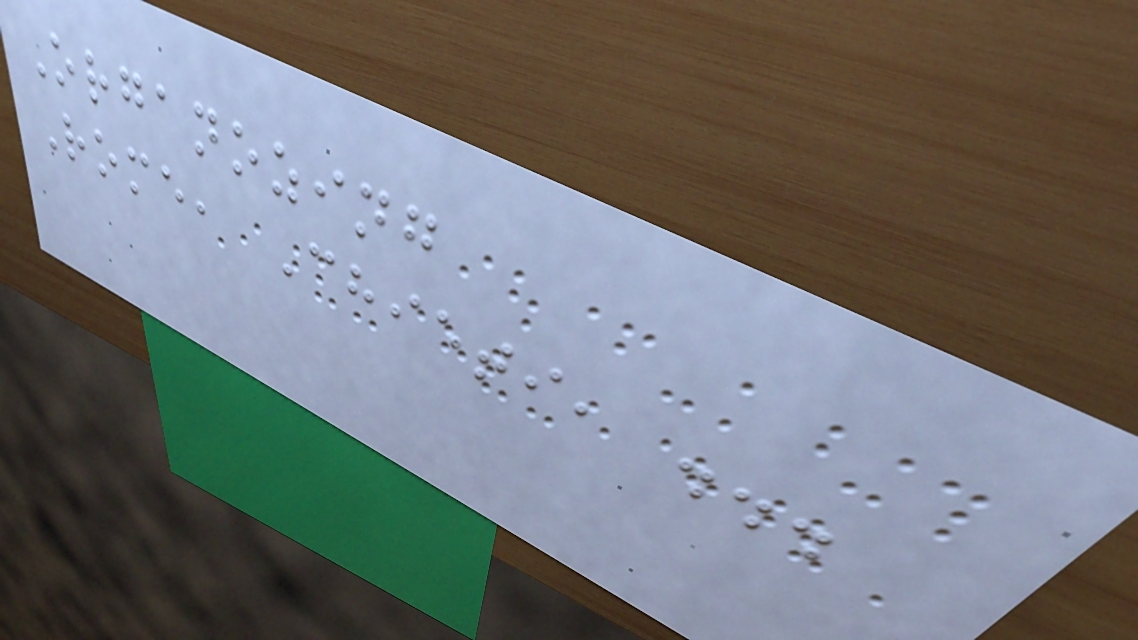Organozing
Rome, Chieti, ...
